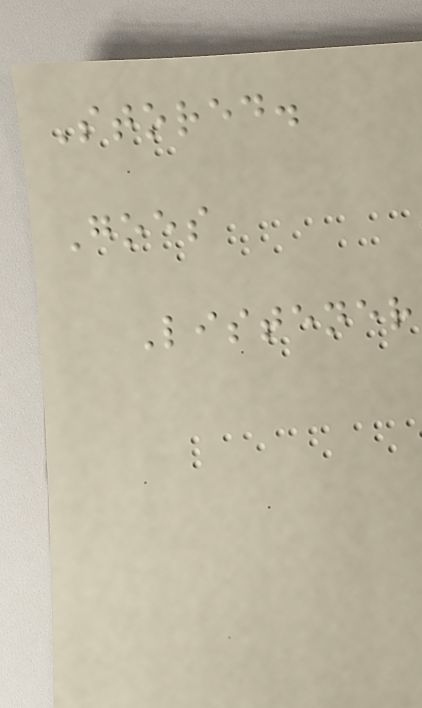Stored.
Goes
Listener
